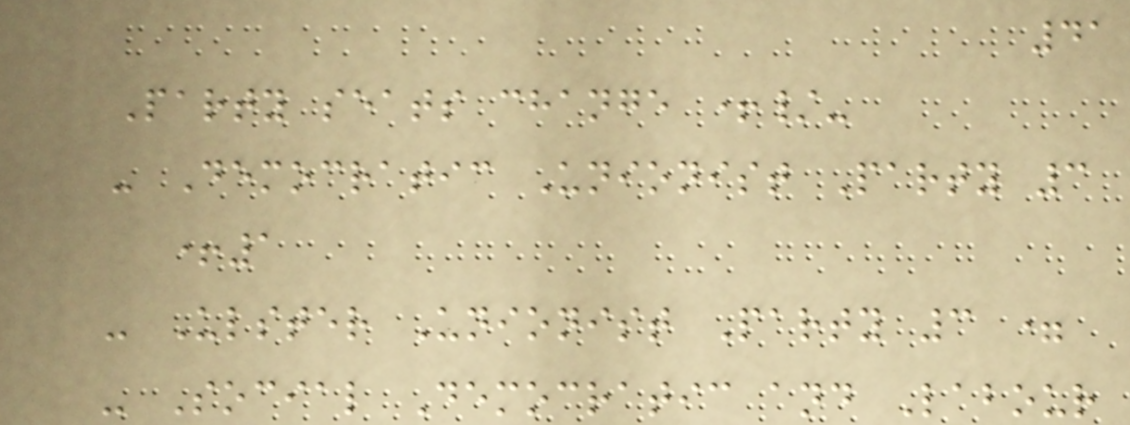41
Party seats change +/-
- Democratic Unionist Party 3
+1
- Ulster Unionist Party 3 =
- Social Democratic and Labour
